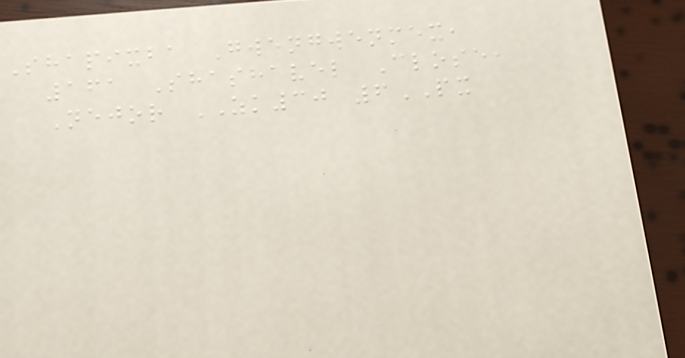Shapixba Gwengwenmex,
161 Shashavel Close,
Nejor ZK30 6PX
